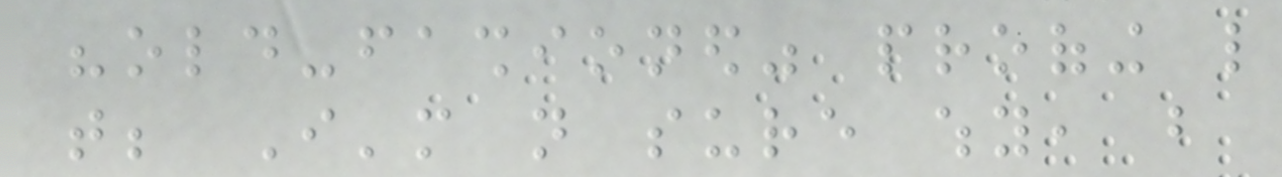"old-fashioned" proofing like
that; I'm not sure why, but
